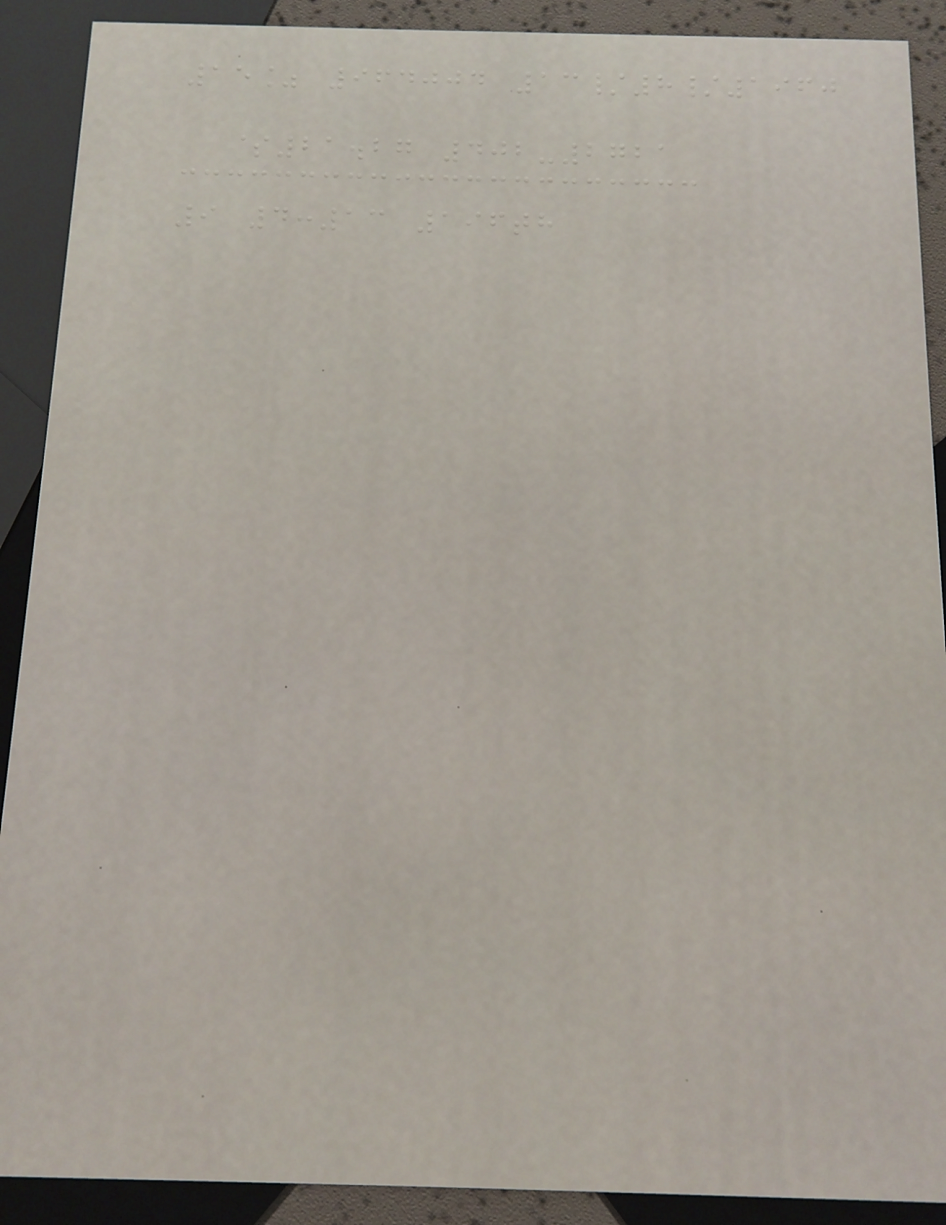15% 964004 13/8/1960
$21.27 402-2721
9 4:13 196th
